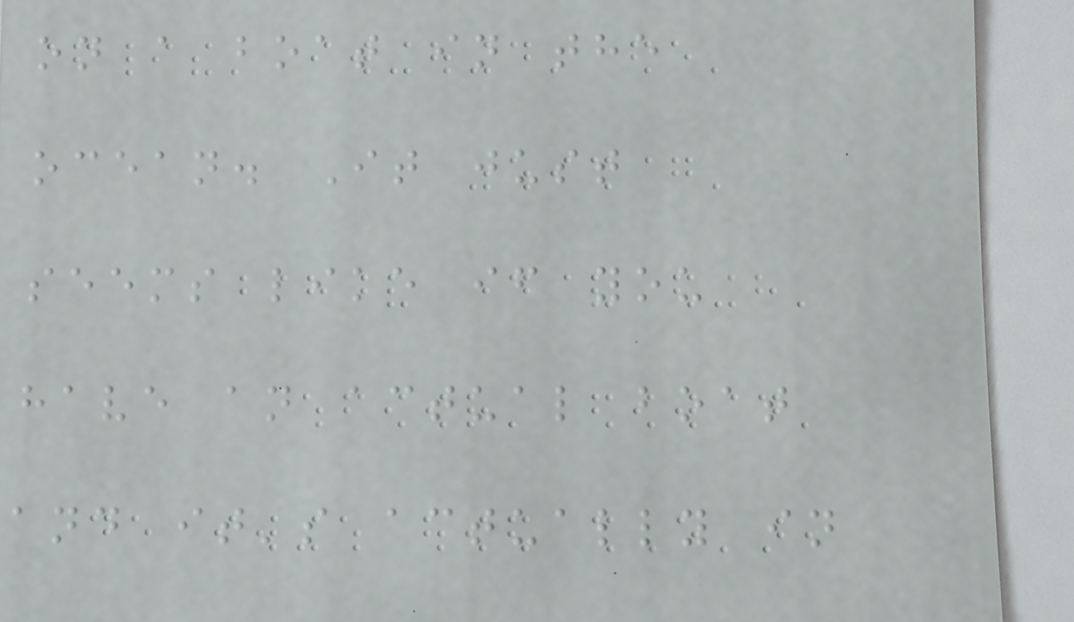on a boat in the
ocean. It just
seems like if you
have an actual boat
and it's actually in
